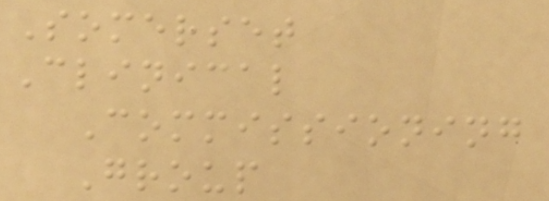Somerset
Clinical
Commissioning
Group
